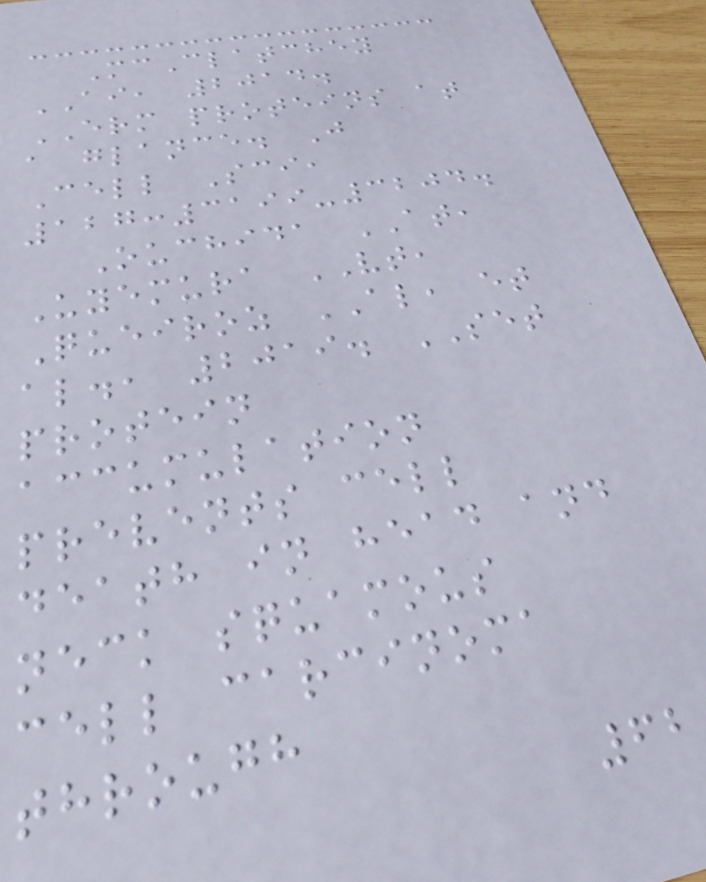McClatchey
AI, 2014.
ERM proteins at
a glance. J
Cell Sci,
127:3199-3204.
Ouchida AT,
Uyemura VT,
Queiroz AL, et
al., 2019. SET
protein
accumulation
prevents cell
death in head and
neck squamous
cell carcinoma
through
62
